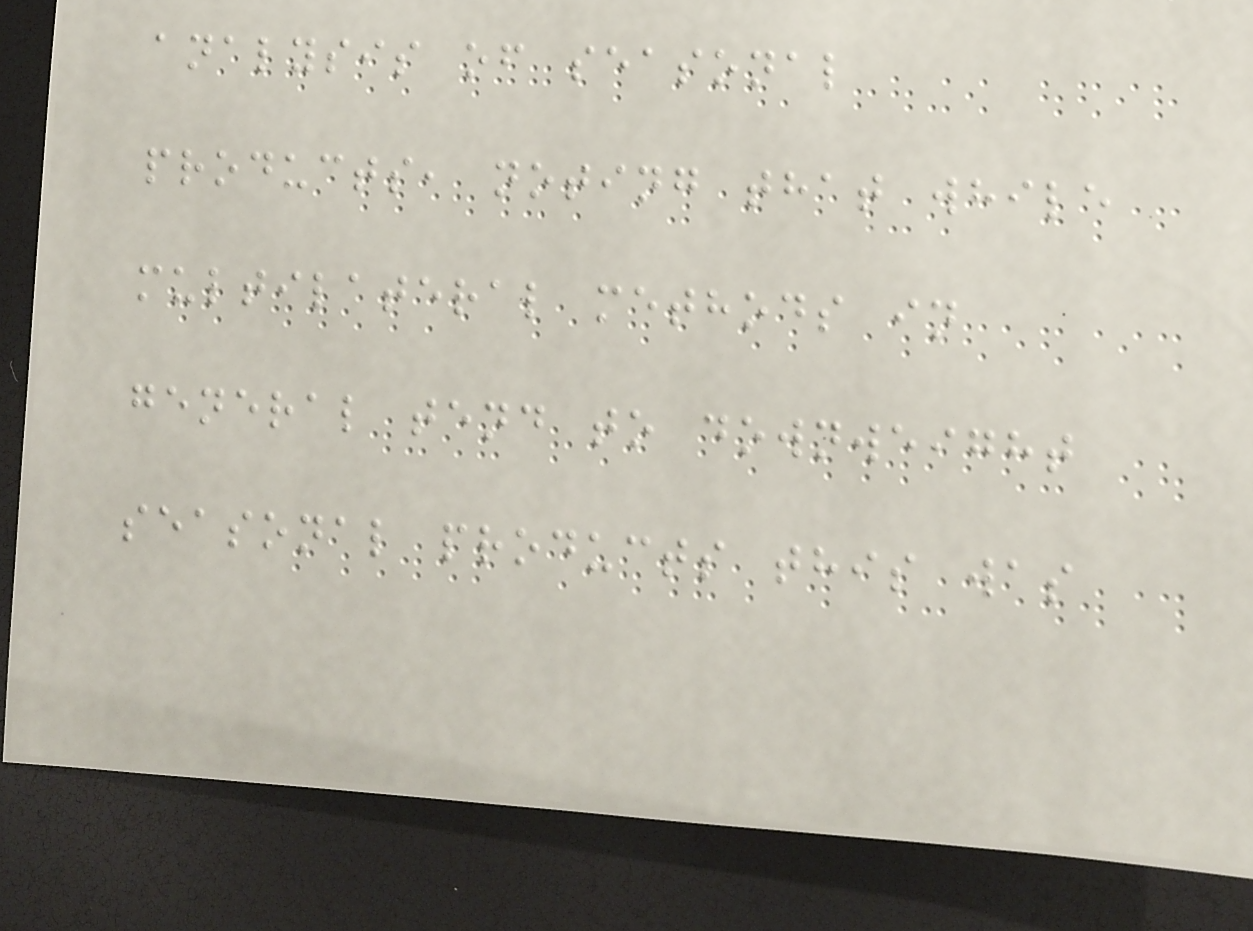analysis of seasonal
products, noting that while
multilateral methods in
general tend to downweight
seasonal products this was
